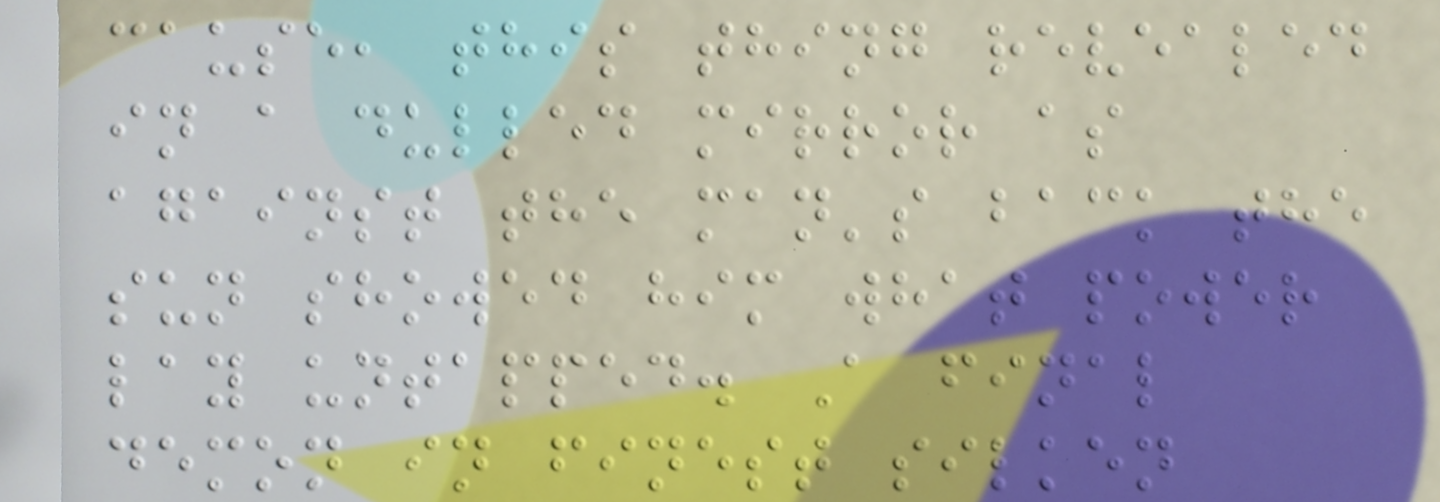cause, this thing revealed
in a dulled mirror as
against the man's back the
sun showed him what power
lay untapped. A final
demon in finest silken
